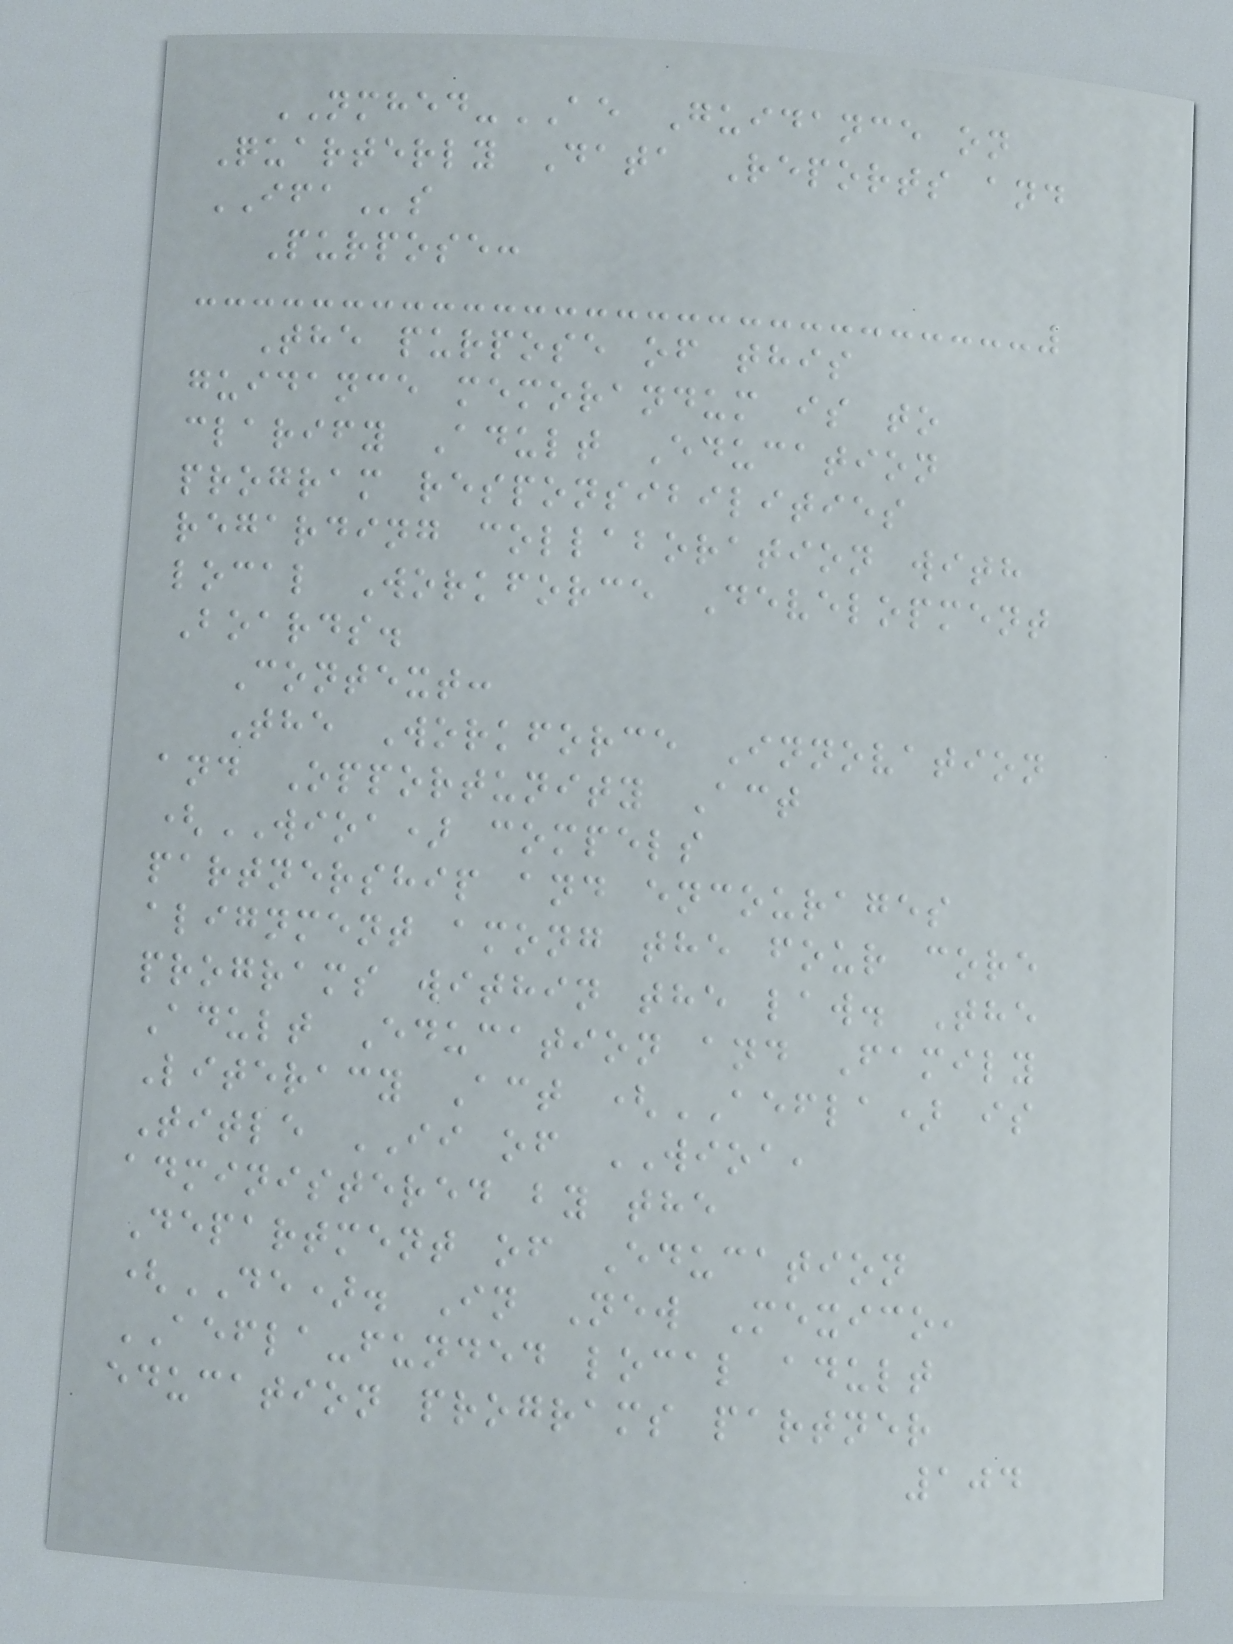NMHED-AE Guidance on
Quarterly Data Reports and
IFAs
Purpose:
The purpose of this
guidance memorandum is to
clarify Adult Education
program responsibilities
regarding collaboration with
local Workforce Development
Boards.
Context:
The Workforce Innovation
and Opportunity Act
(WIOA) compels
partnership and encourages
alignment among the four core
programs within the law. The
Adult Education and Family
Literacy Act (AEFLA) is
Title II of WIOA,
administered by the
Department of Education
(DE). In New Mexico,
AEFLA-funded local adult
education programs partner
104
